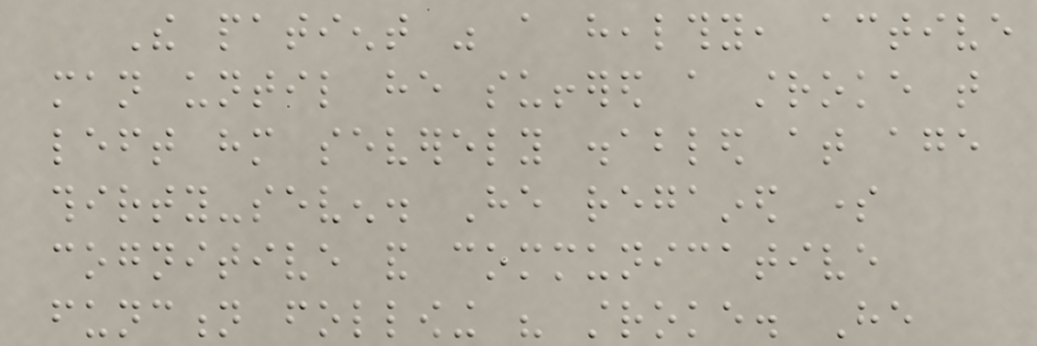The patient was a healthy, active
man until he suffered a stroke that
left him severely disabled at age
thirty-seven. He regained some
cognitive and communicative
function following his stroke. He
